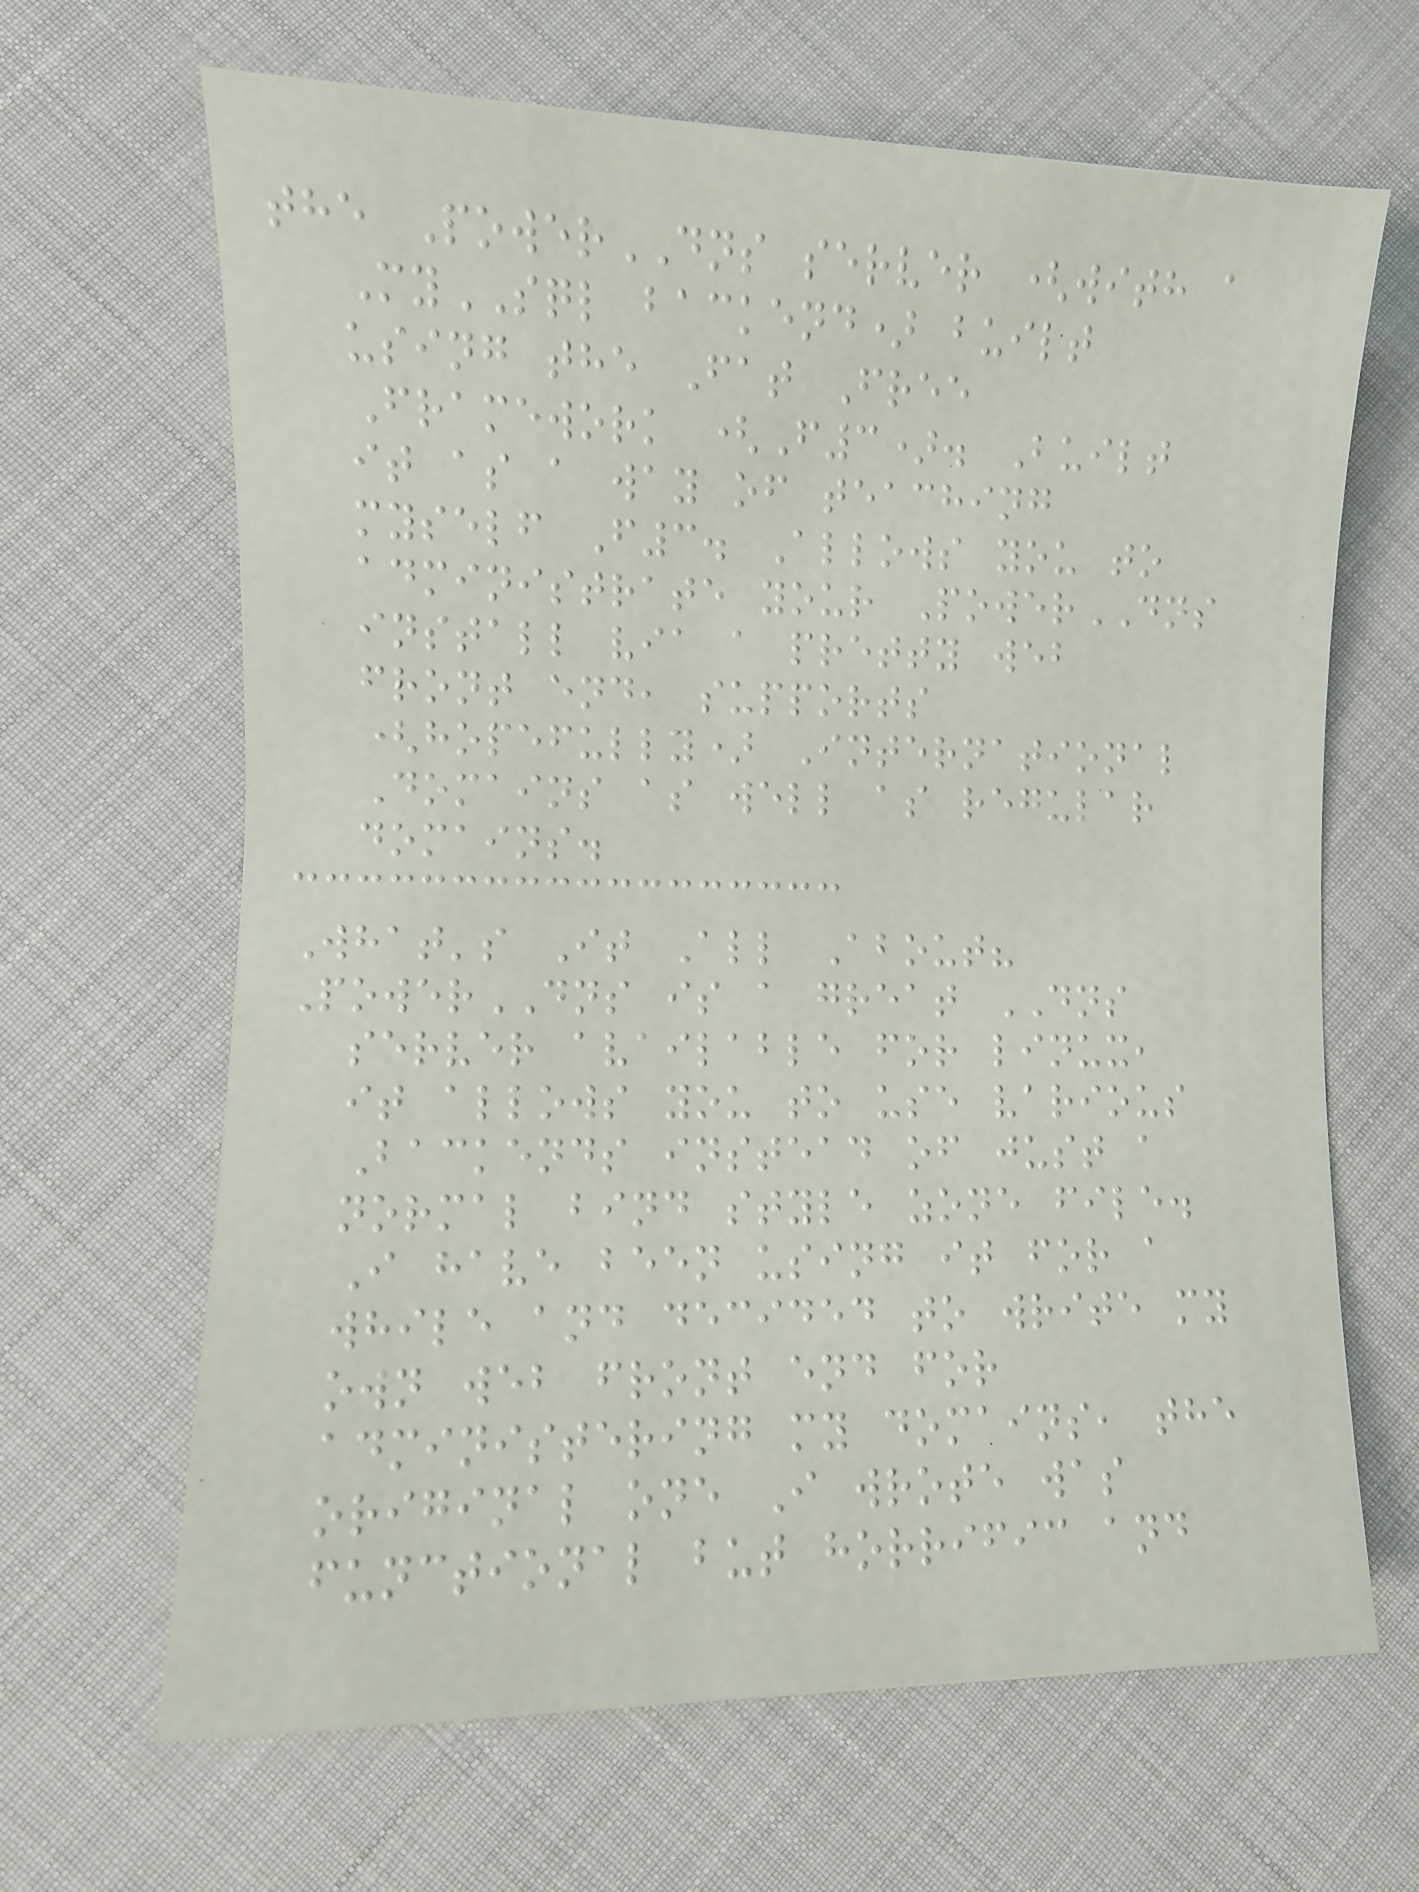the PowerDNS server (with a
MySQL backend) built
using the Fat Free
Framework (F3). Built
it as a way of teaching
myself F3. Allows you to
administrate your PowerDNS
install via a pretty web
front end, supports
(hopefully) International
Domains as well as regular
domains.
What's It All About?
PowerDNS is a great DNS
server available for linux,
it allows you to use various
Backends instead of just a
normal bind style zone file.
I have been using it for a
while and decided to write my
own web front end for
administering my domains, the
original one I wrote was
functional but horrific and
